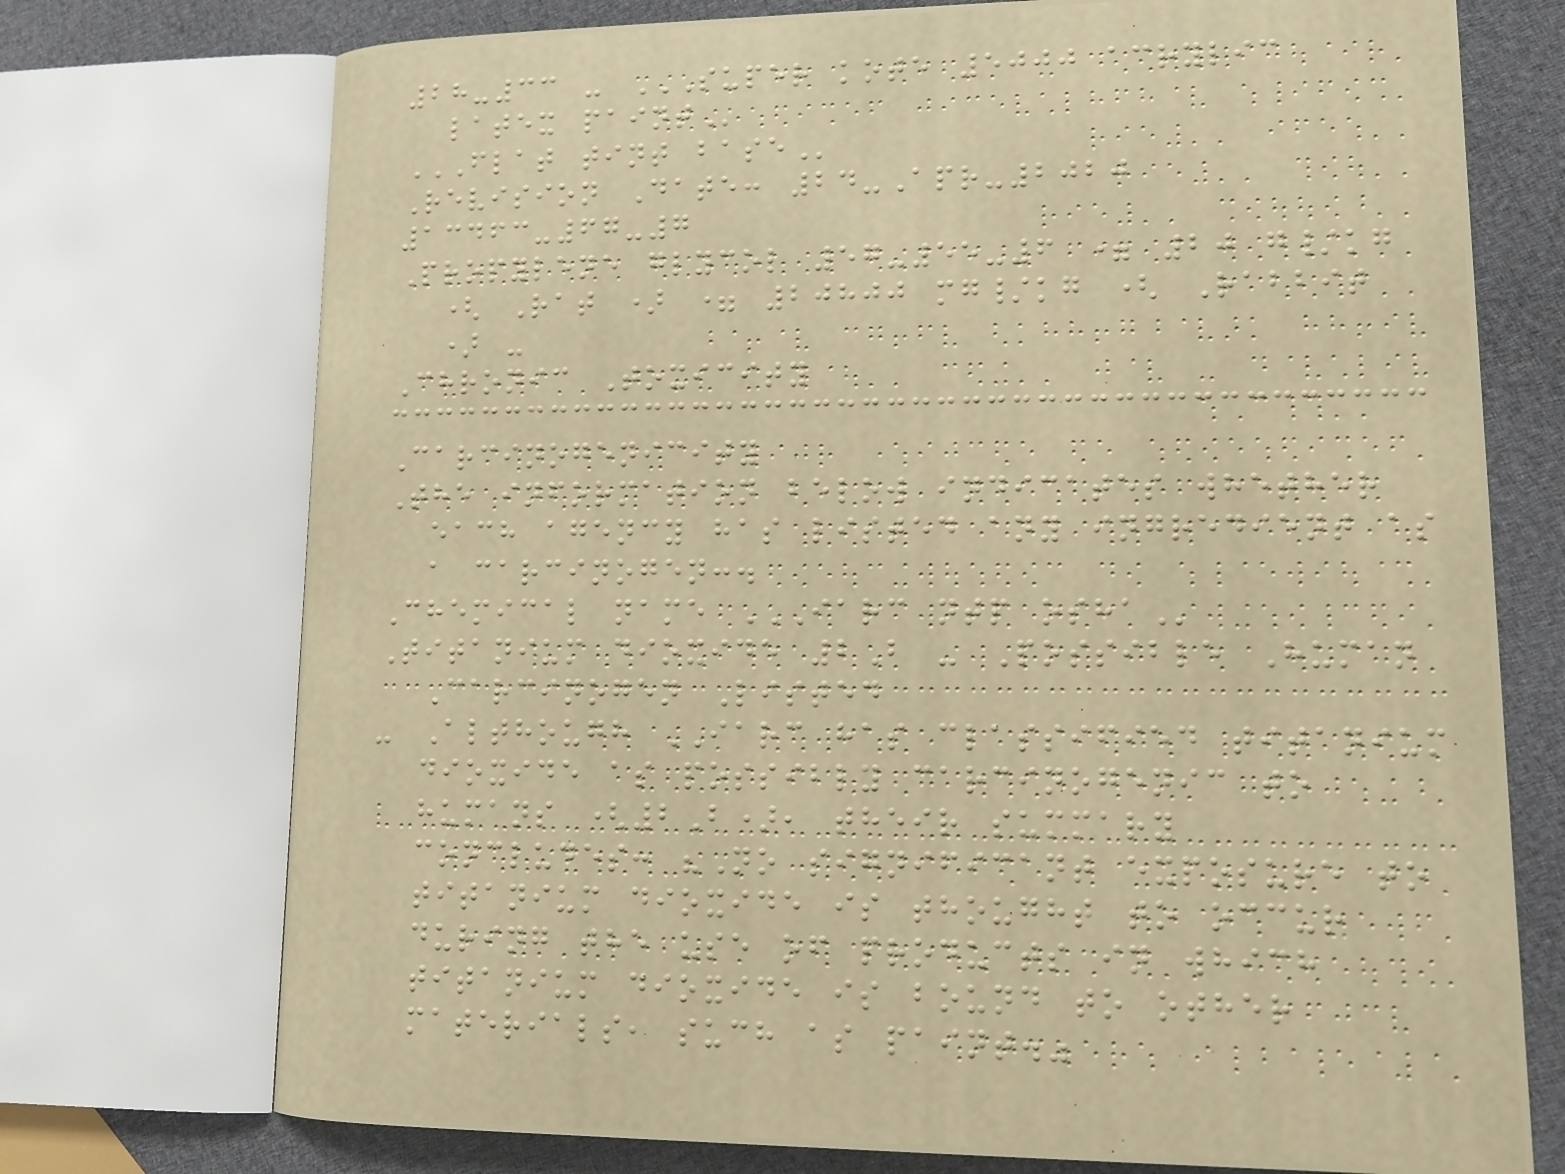28-33 - SUPER KOTE 5000 ACRYLIC
LATEX PAINT
FLAT TINT BASE
Revision Date: 24-Apr-2020
13463-67-7
Propylene glycol 57-55-6 = 20 g/kg
( Rat ) = 20800 mg/kg ( Rabbit
) -
Chronic Toxicity
Carcinogenicity
The information below indicates whether
each agency has listed any ingredient as
a carcinogen:.
Chemical name IARC NTP OSHA
Titanium dioxide 2B - Possible Human
Carcinogen Listed
- Although IARC has classified titanium
dioxide as possibly carcinogenic to
humans (2B), their summary
concludes: "No significant exposure to
titanium dioxide is thought to occur
during the use of products in which
titanium dioxide is bound to other
materials, such as paint."
